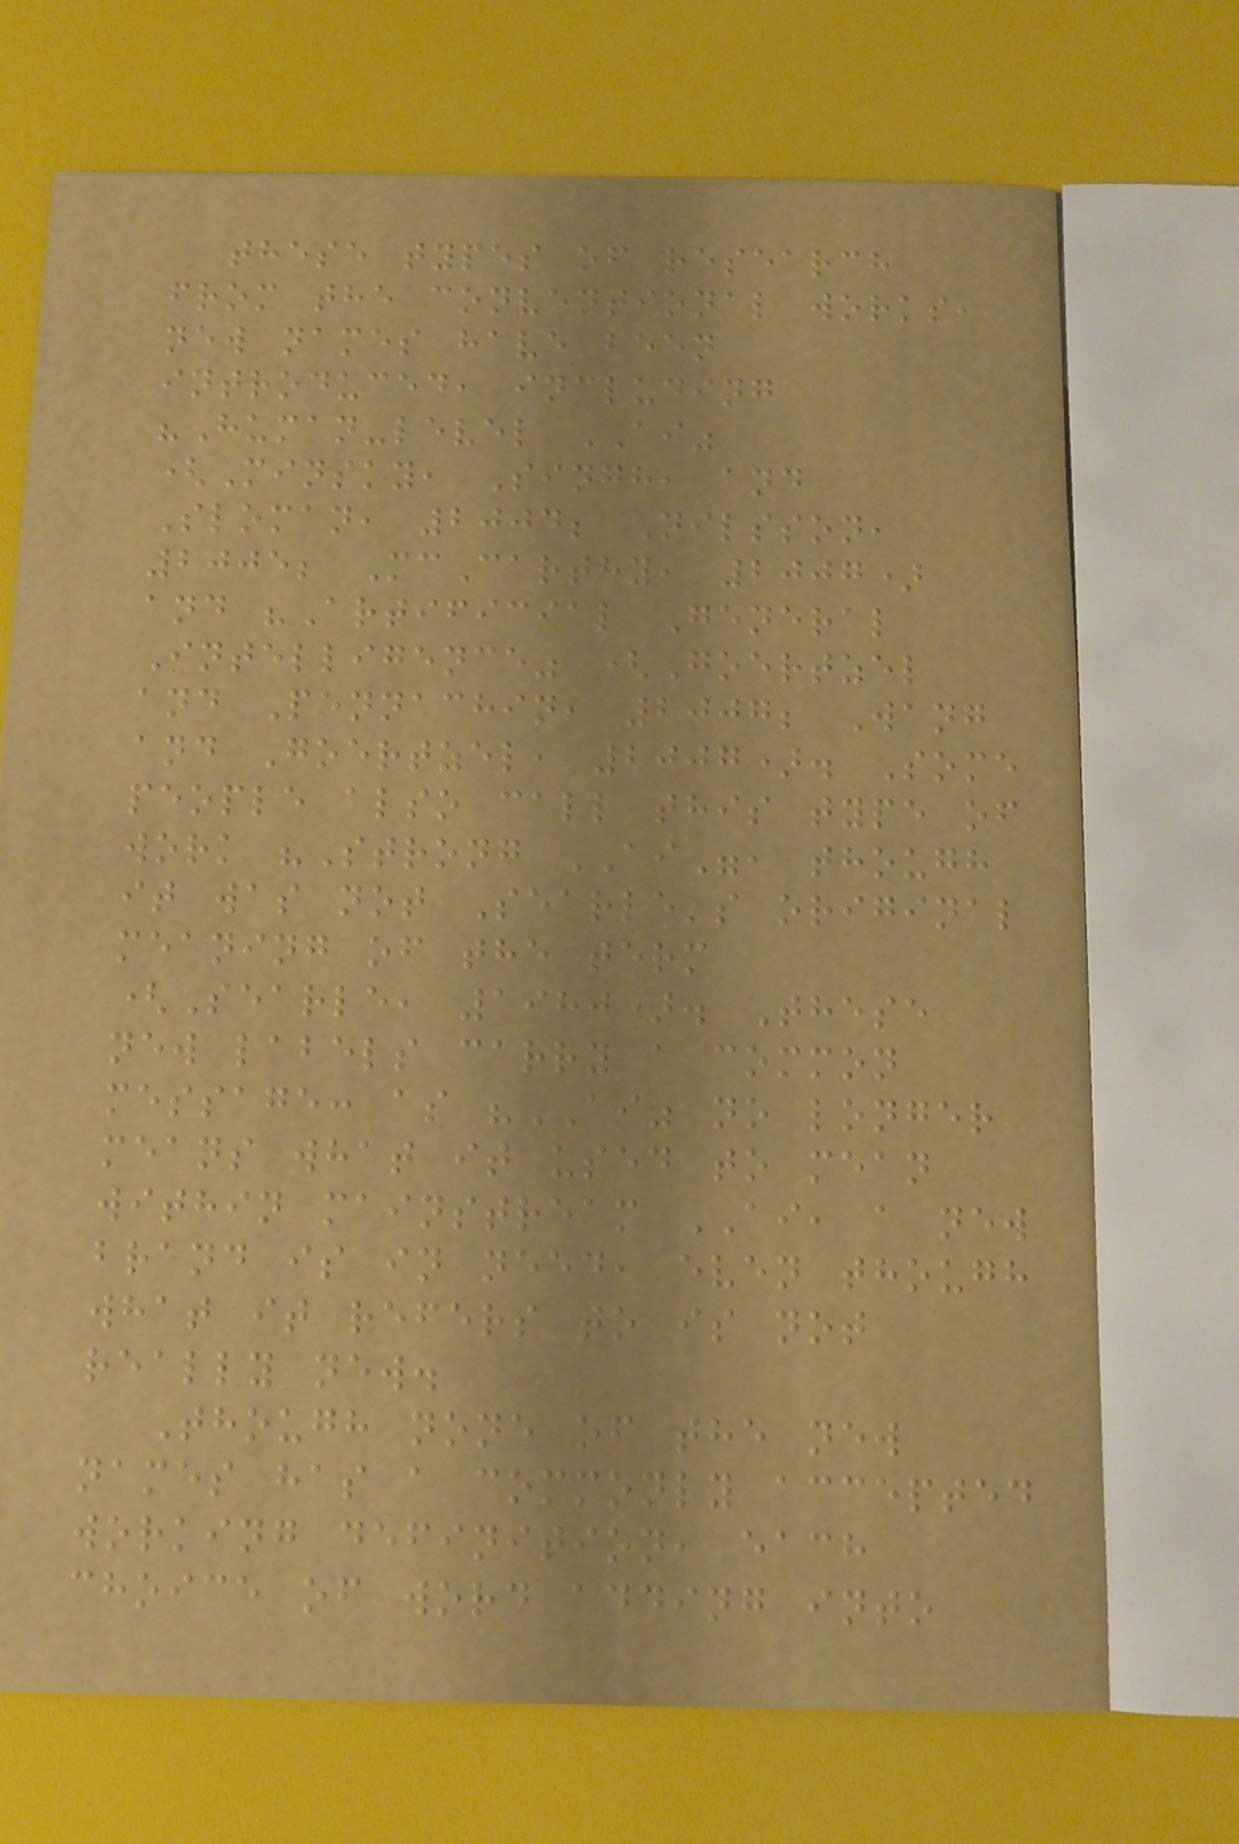these types of research
from the conventional works,
new names have been
introduced, including
"Human-level AI"
(Minsky, Singh, and
Sloman, 2004; Nilsson,
2005; McCarthy, 2007)
and "Artificial General
Intelligence" (Goertzel
and Pennachin, 2007; Wang
and Goertzel, 2007). Some
people also call this type of
work "Strong AI", though
it was not Searle's original
meaning of the term
(Searle, 1980). These
new labels carry a common
message: as "AI" no longer
means what it used to mean
within mainstream AI, a new
brand is in need, even though
what it refers to is not
really new.
Though none of the new
names has a commonly accepted
working definition, each
choice of word adding into
